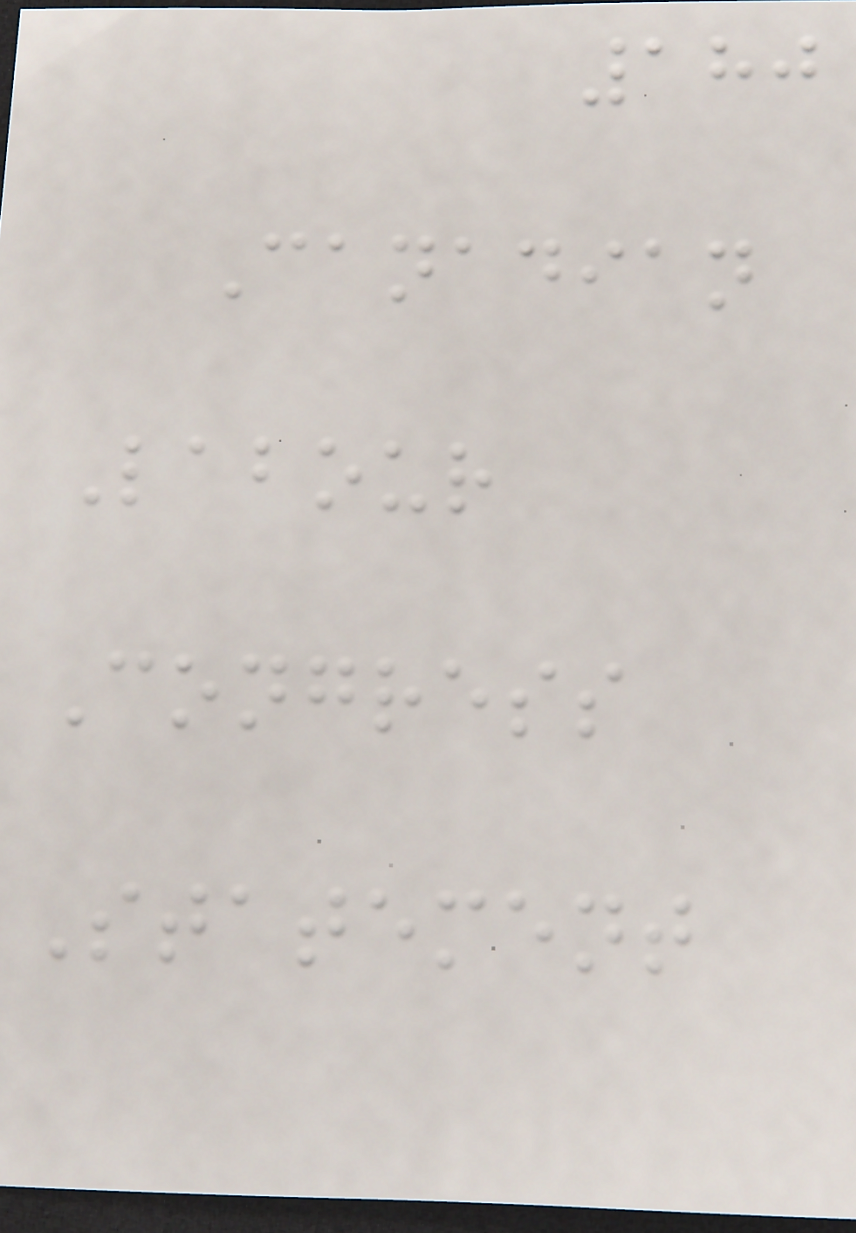180
Canadian
Labour
Congress
Statement
